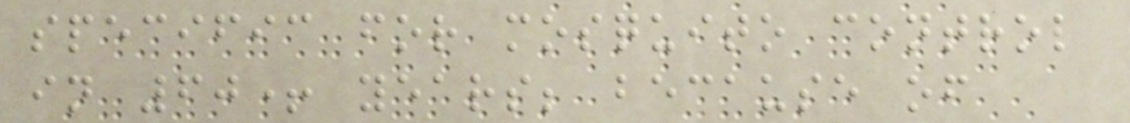specific for mosquito control
in 60+ years; because of
